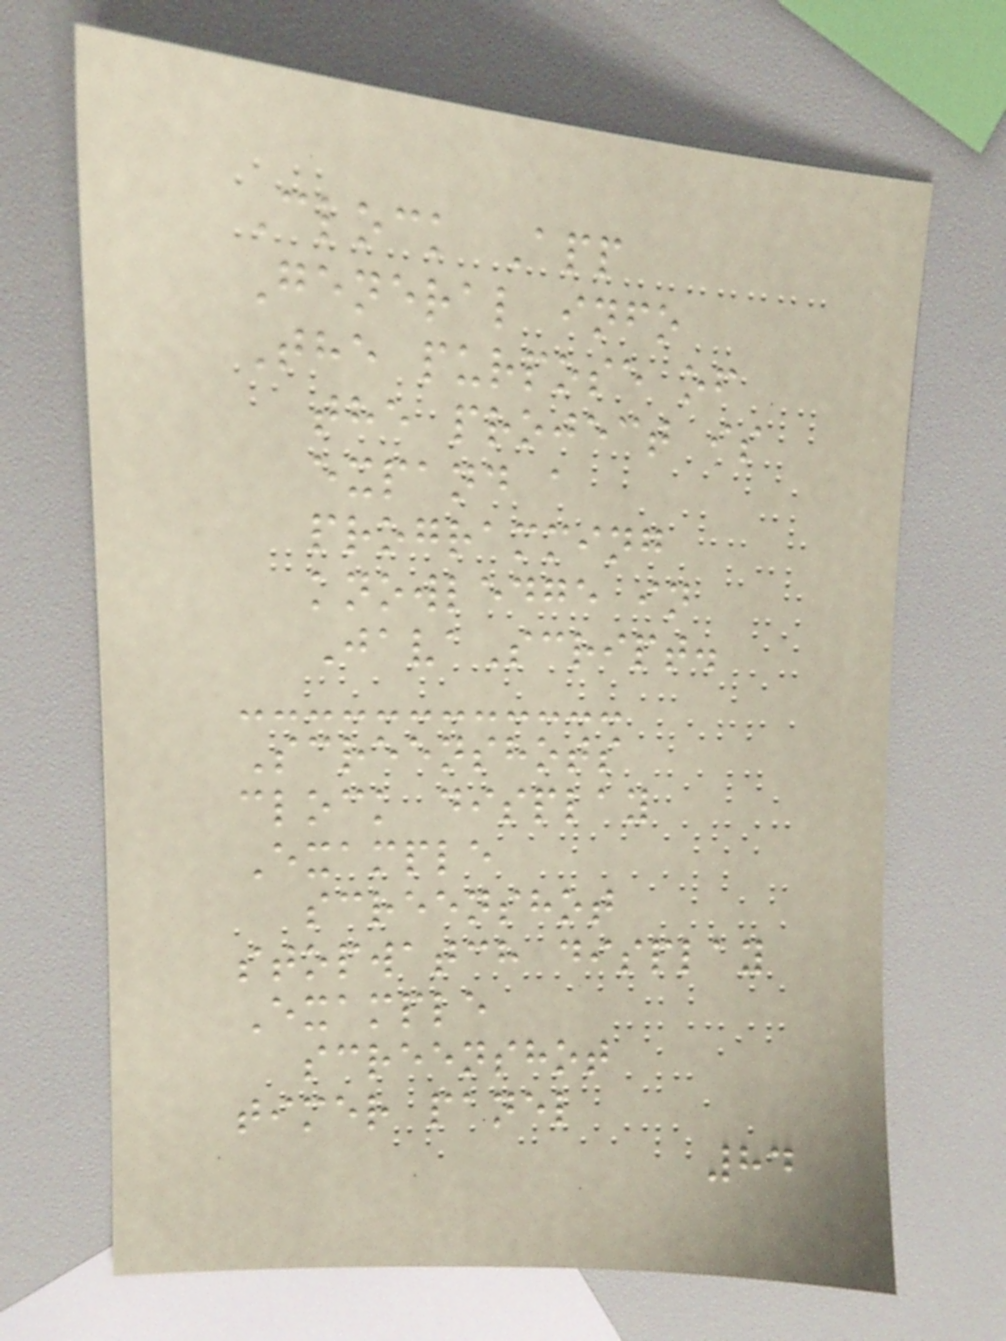Clock App
General info
The purpose of
the project is
expand a
programming
knowledge in
JavaScript.
Screenshots
clock display
Example
screenshot
stopwatch display
Example
screenshot
timer panel
84
